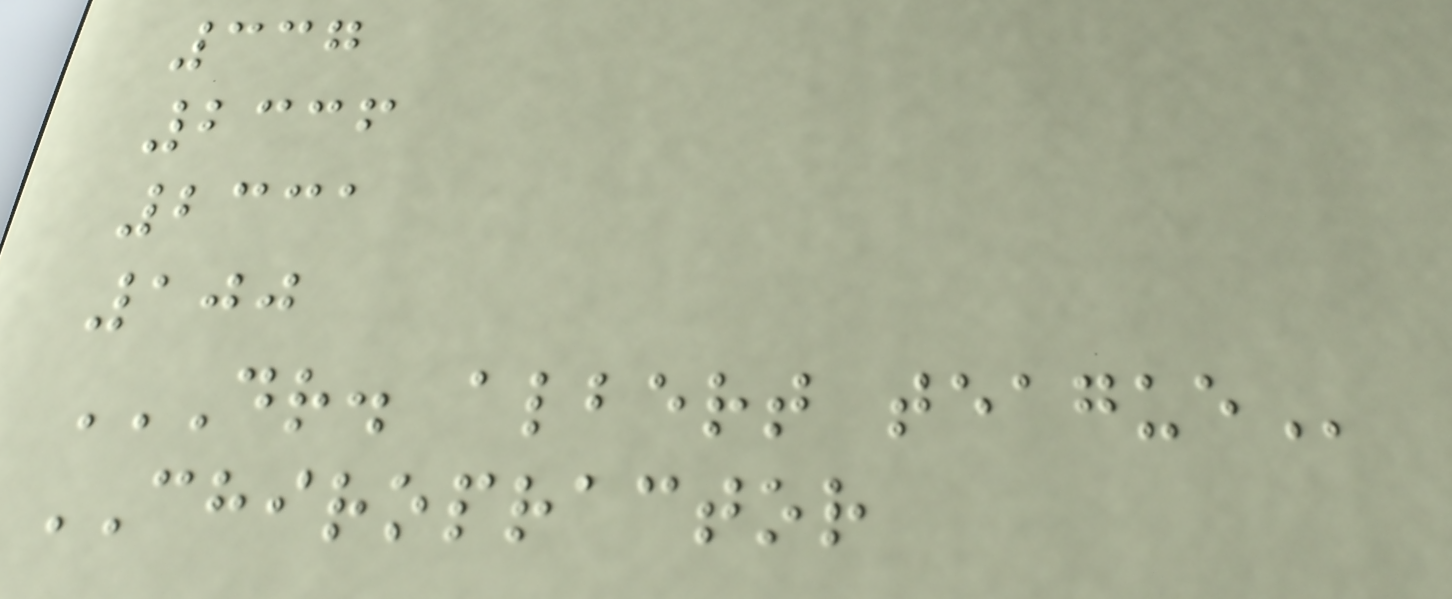337
2336
2331
100
DR. ALBERT TEAGUE
CHIROPRACTOR
